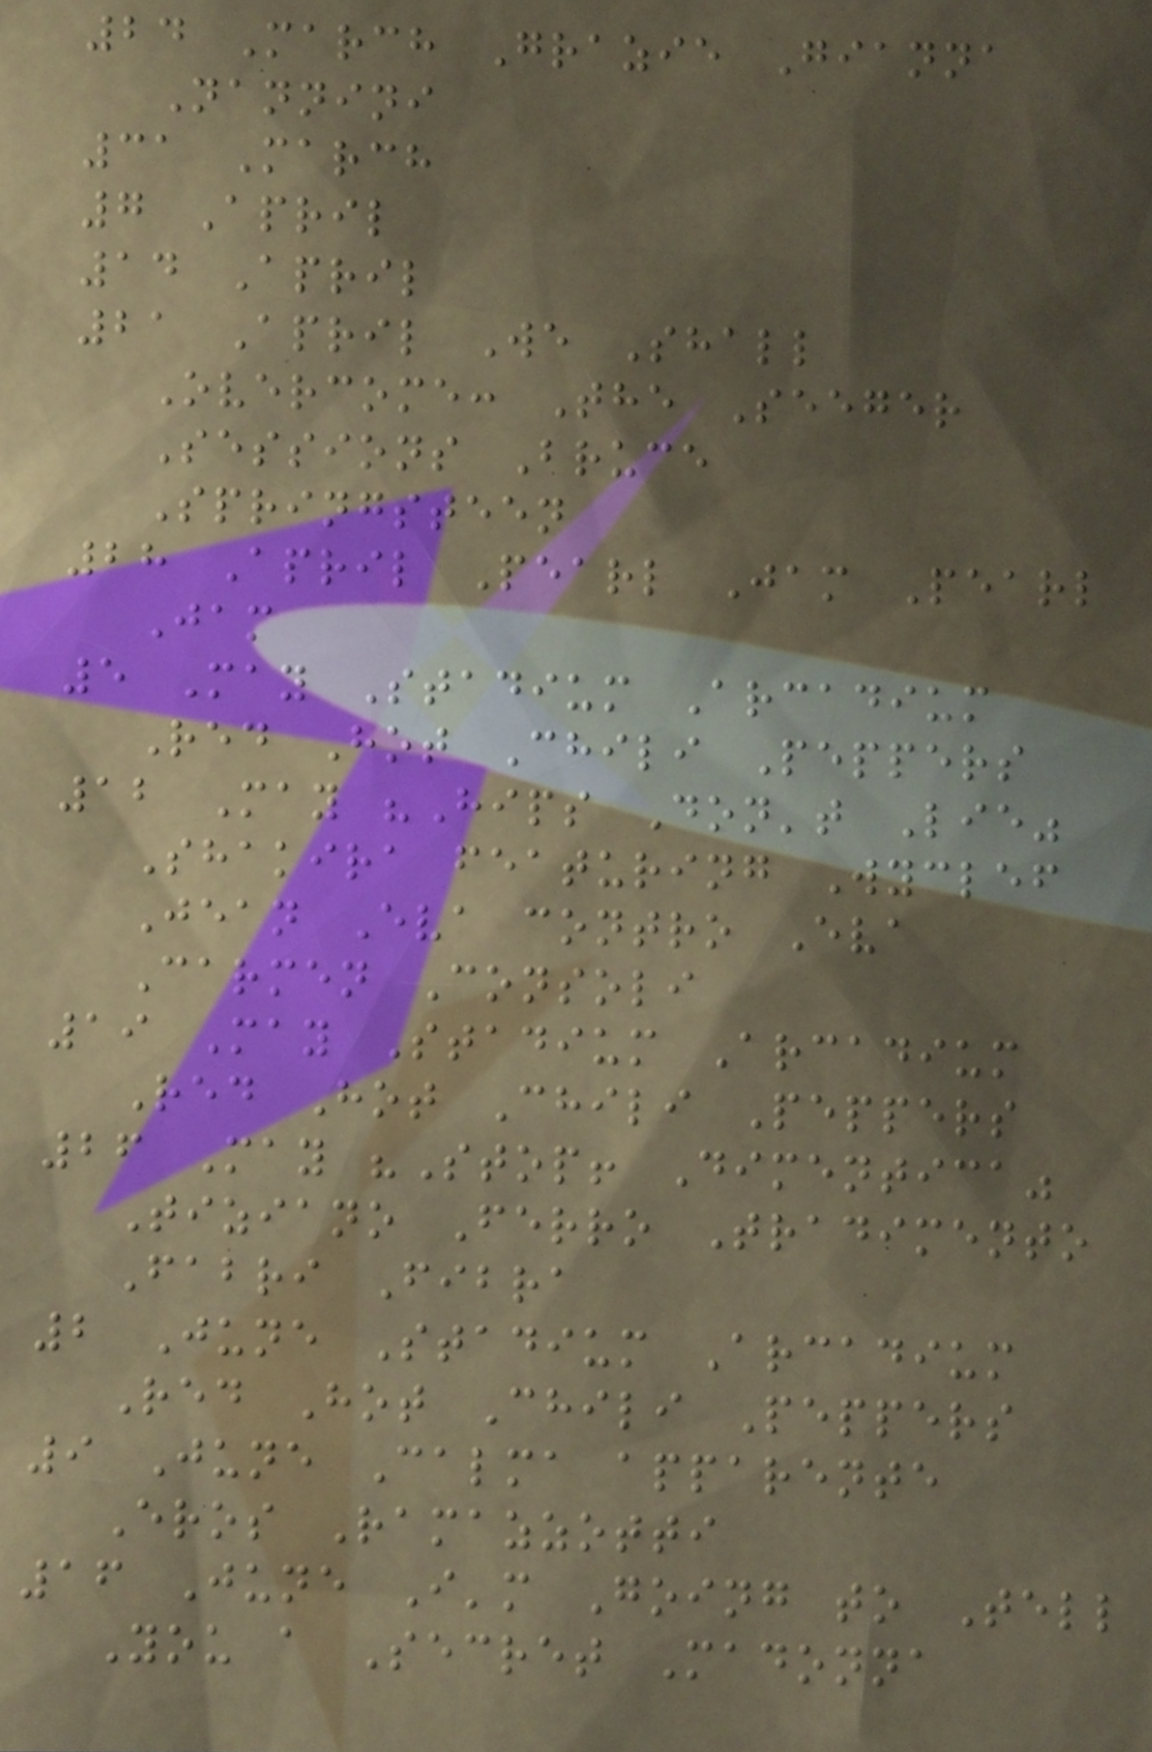24 March Grazie Gianna
Nannini
31 March
7 April
14 April
21 April We Shall
Overcome: The Seeger
Sessions Bruce
Springsteen
28 April Pearl Jam Pearl
Jam
5 May Stadium Arcadium
Red Hot Chili Peppers
12 May "Hips Don't Lie"
Shakira featuring Wyclef
Jean Eva contro Eva
Carmen Consoli
19 May Stadium Arcadium
Red Hot Chili Peppers
26 May "Stop! Dimentica"
Tiziano Ferro Tradimento
Fabri Fibra
2 June Stadium Arcadium
Red Hot Chili Peppers
9 June Calma apparente
Eros Ramazzotti
16 June I'm Going to Tell
You a Secret Madonna
